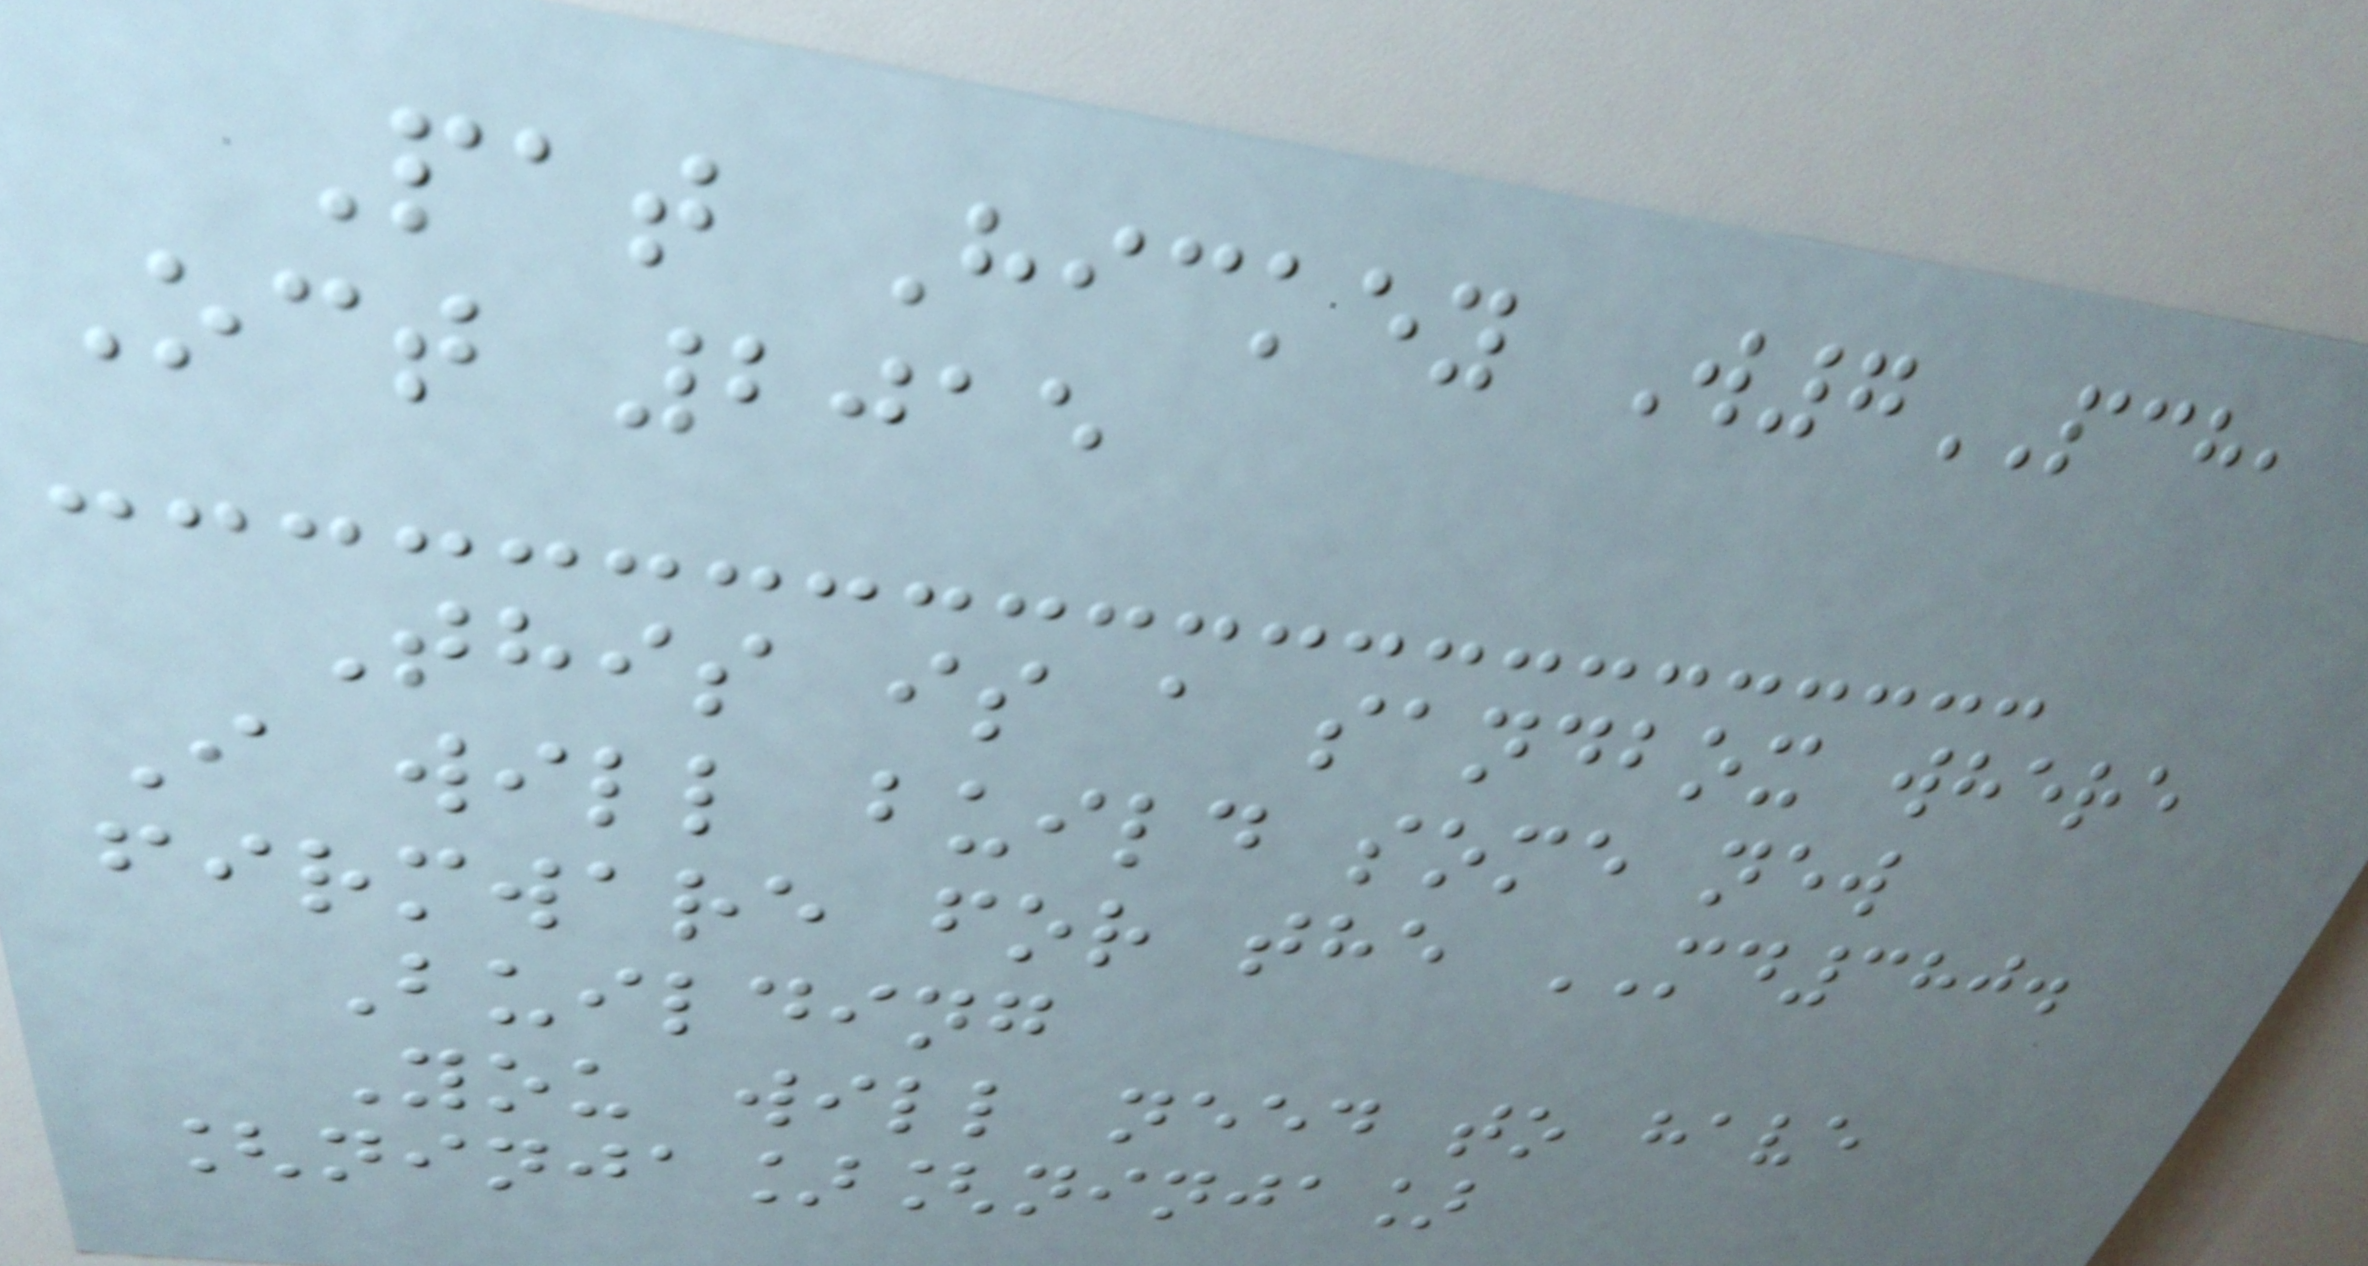Pat Hickey W7PCH,
Oct 2015
This is a sandbox where
I will build some new
firmware for the MD380.
Building
You will need to have
[ninja][ninja]
